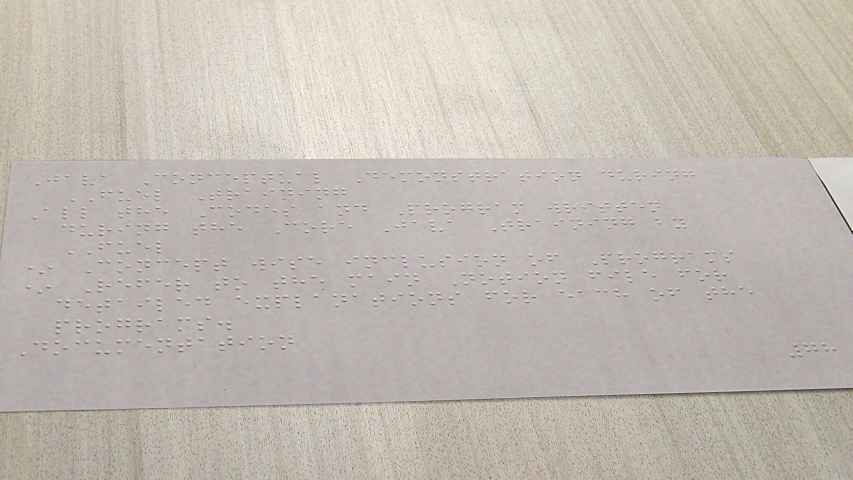Java Conceptual Demonstration during
FUEL Training
All the Codes and Program written
during the Core Java Training by
FUEL
* Concept wise inclusion of Programs
* Refer to the main Notion file for
detailed explanations for each of the
programs.
Documentation
78
